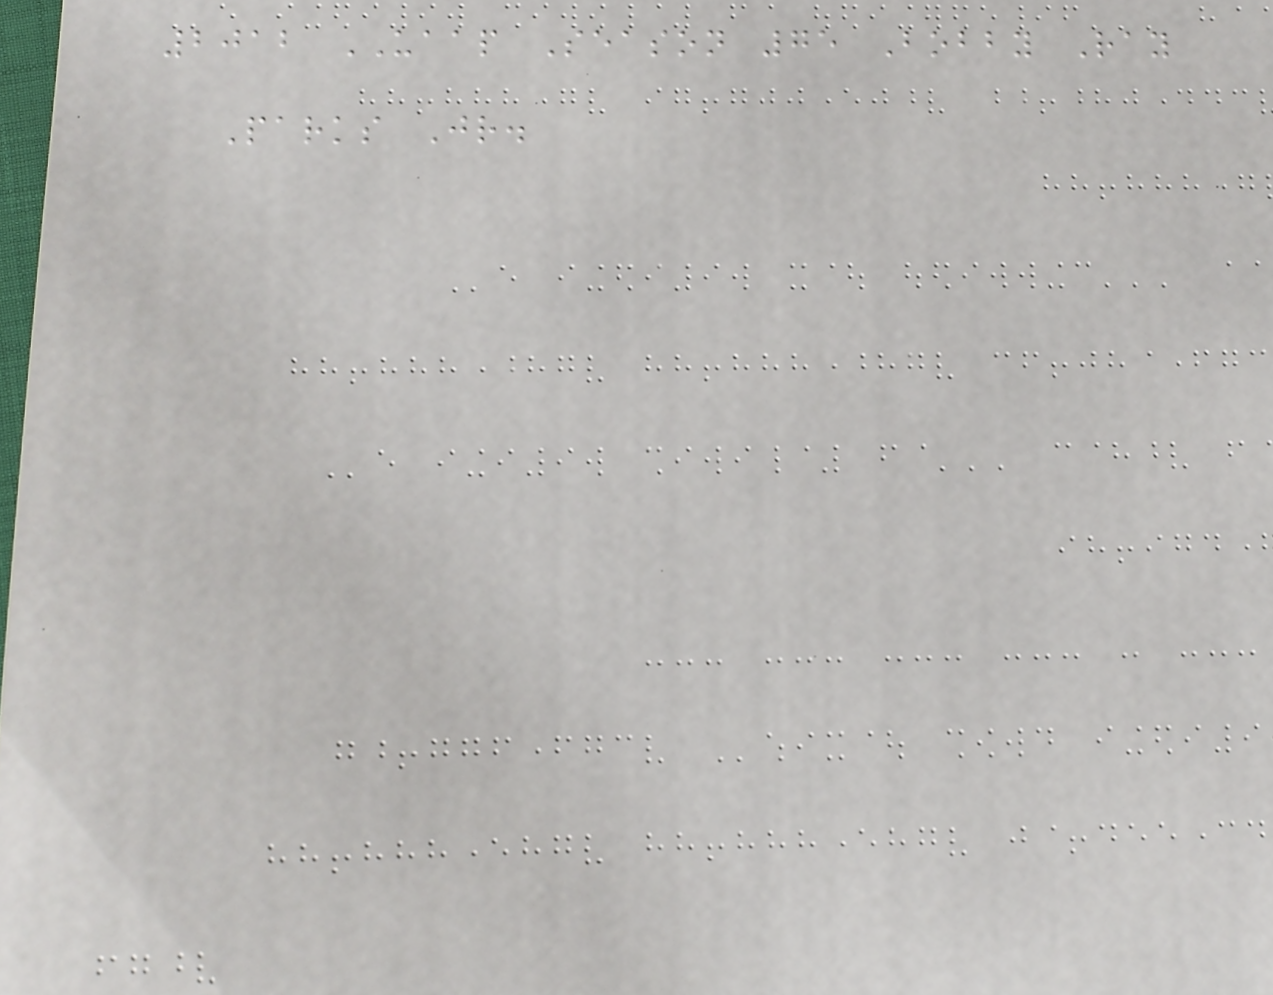2012 UAAP Season 75 Bobby Ray
Parks Jr.
